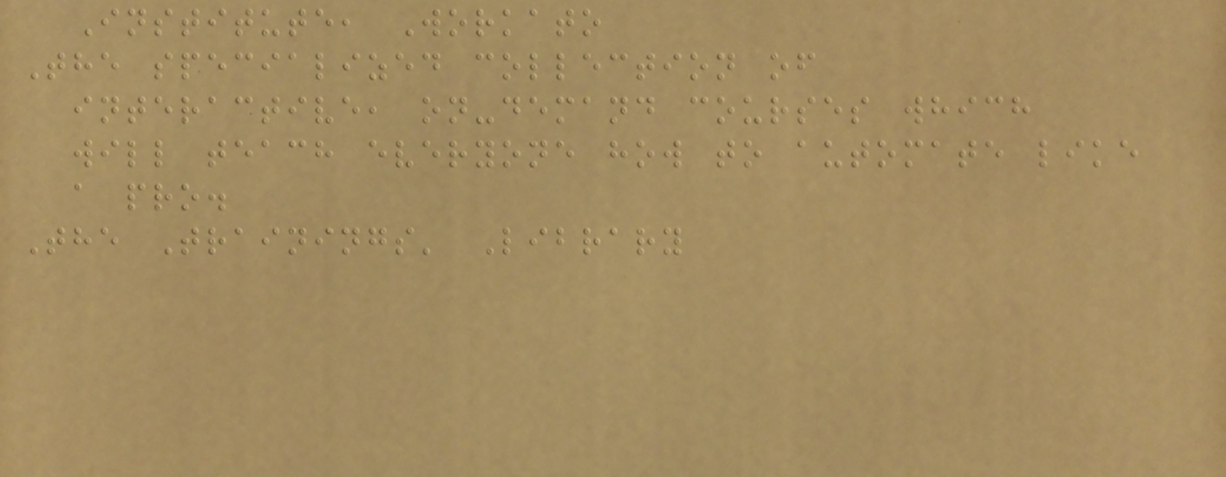Institute, Workato
The specialized collection of
interactive, on-demand courses which
will teach everyone how to automate like
a pro.
The Trainings' Library
